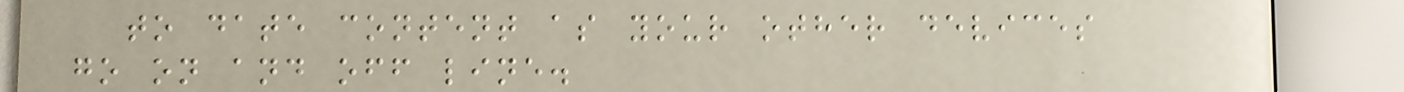to date content as your other devices
go on and off line.
